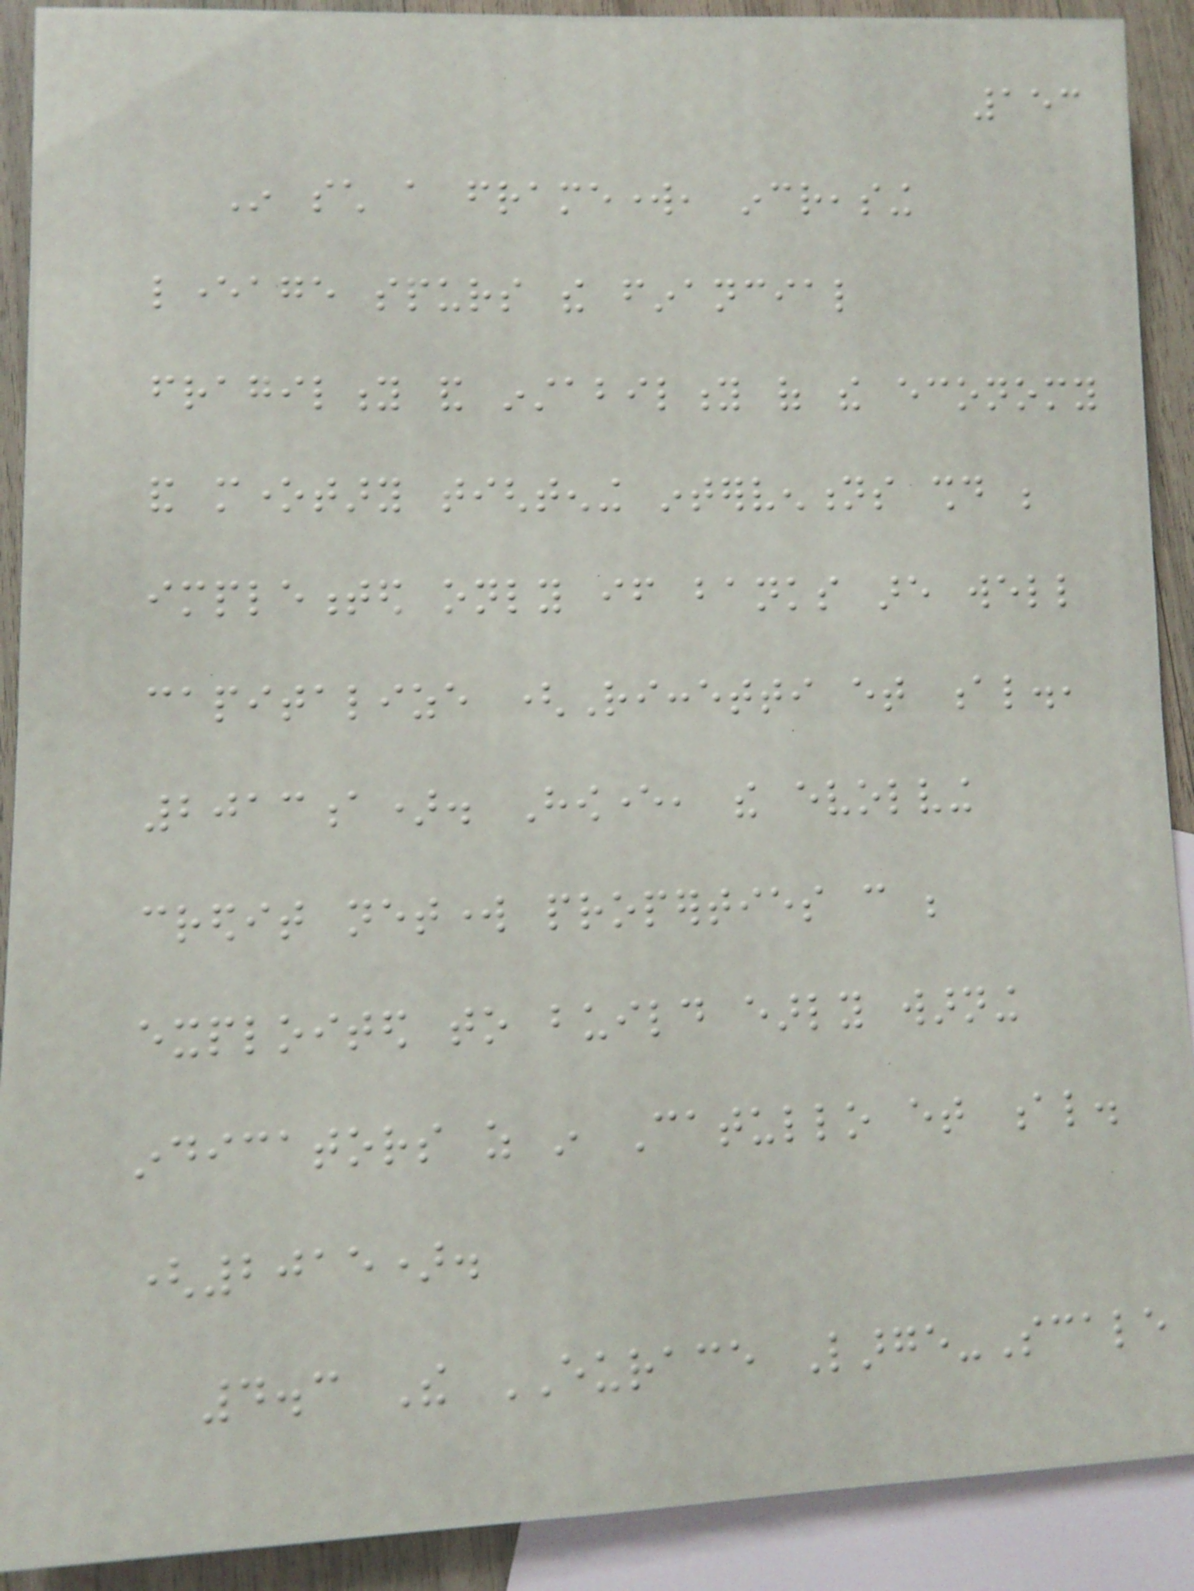153
In such a framework, increasing
leverage spurs the financial
fragility and instability of the economy
and monetary tightening interventions should be
implemented only if banks are well
capitalize (Riccetti et al.,
2013a). However, the evolving
credit network properties can be
exploited to build early warning
indicators as in Catullo et al.
(2015).
4.3 The EURACE Large-Scale
